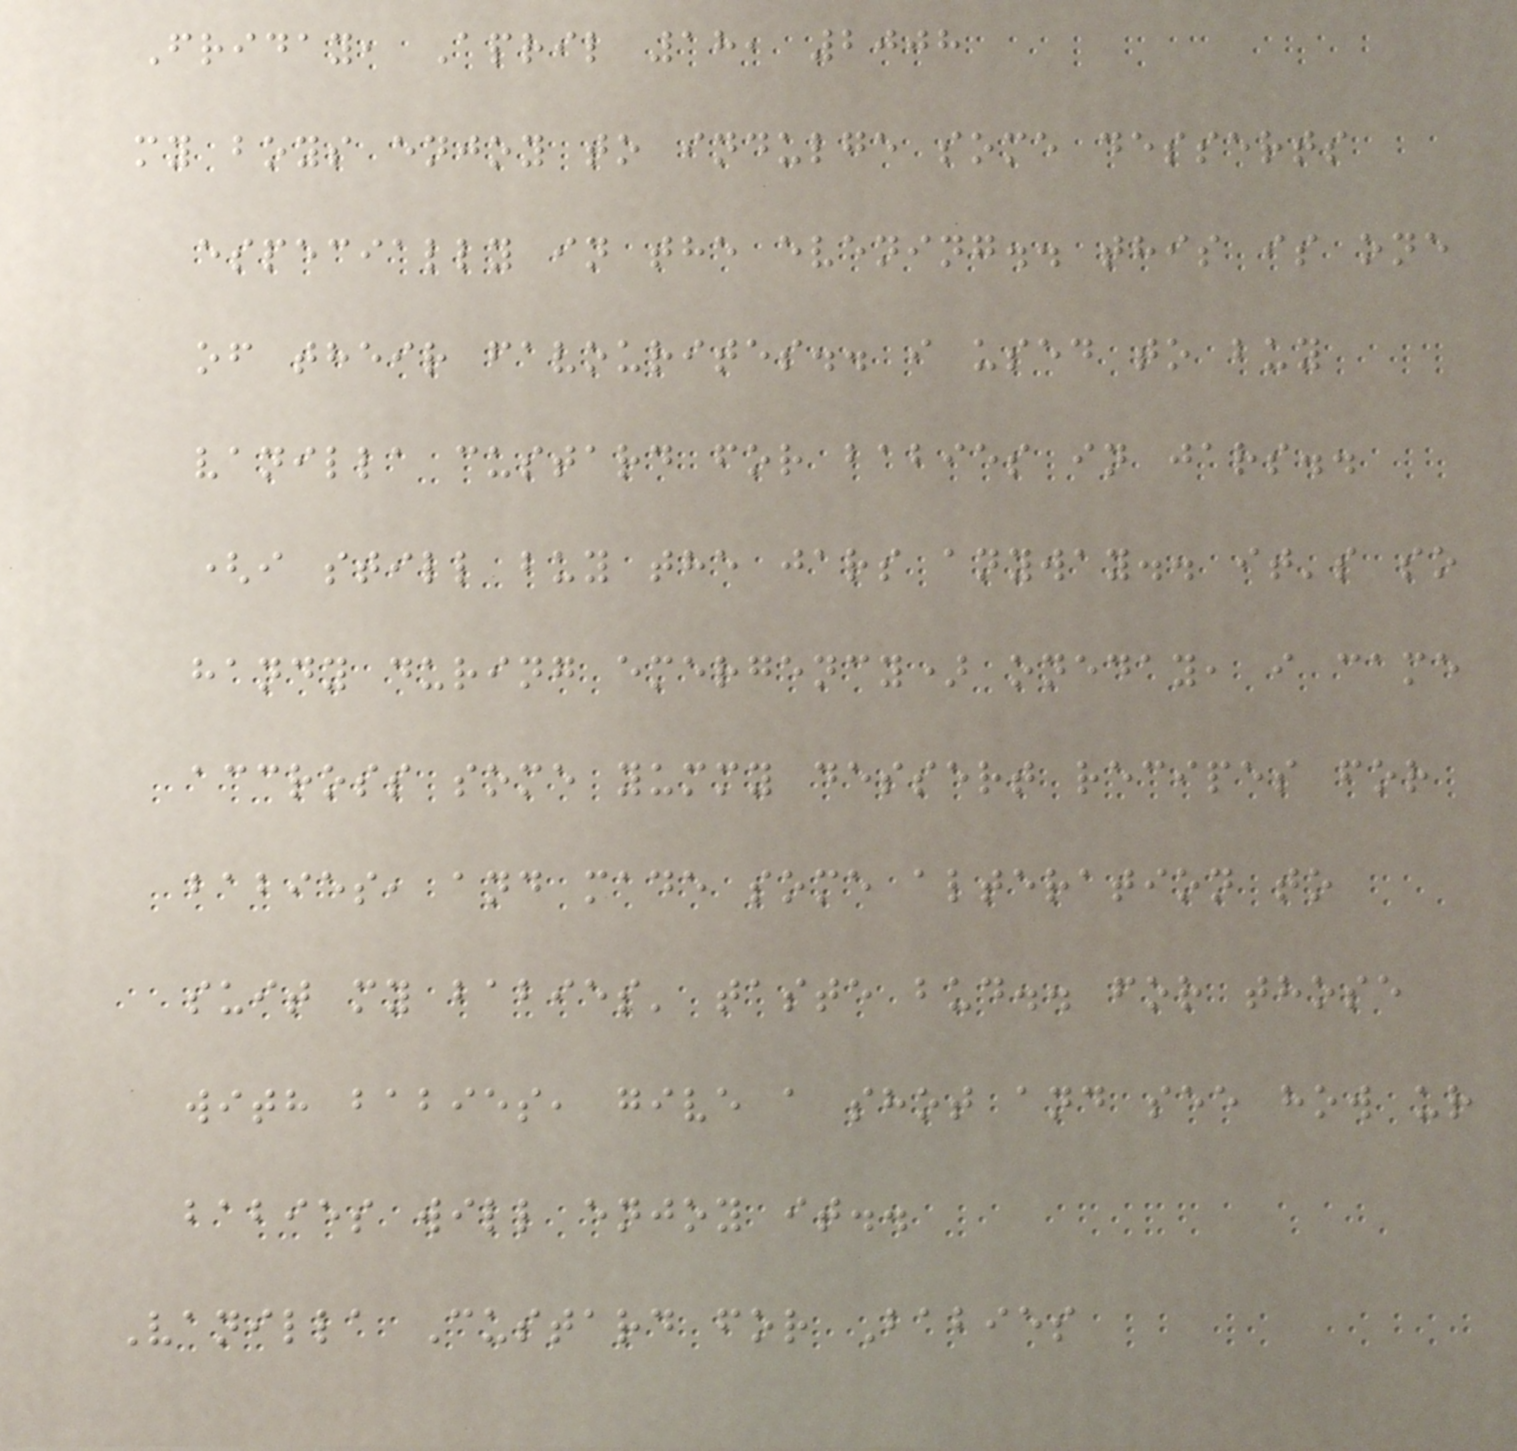Friday, April 18, 2008
my boys enjoy to indulge some desserts
especially in the evening.. this is one
of their favourites.. i used to buy
vanilla custard for babies in jars..
(i still buy the jars anyway.. it's so
handy during emergency) oneday, i came
accross some yummy dessert recipes for
babies, and made some alteration to
suit my babies' taste bud.. for those
with babies, give a shot and see how ur
babies will enjoy it..
Vanilla Custard for Babies
